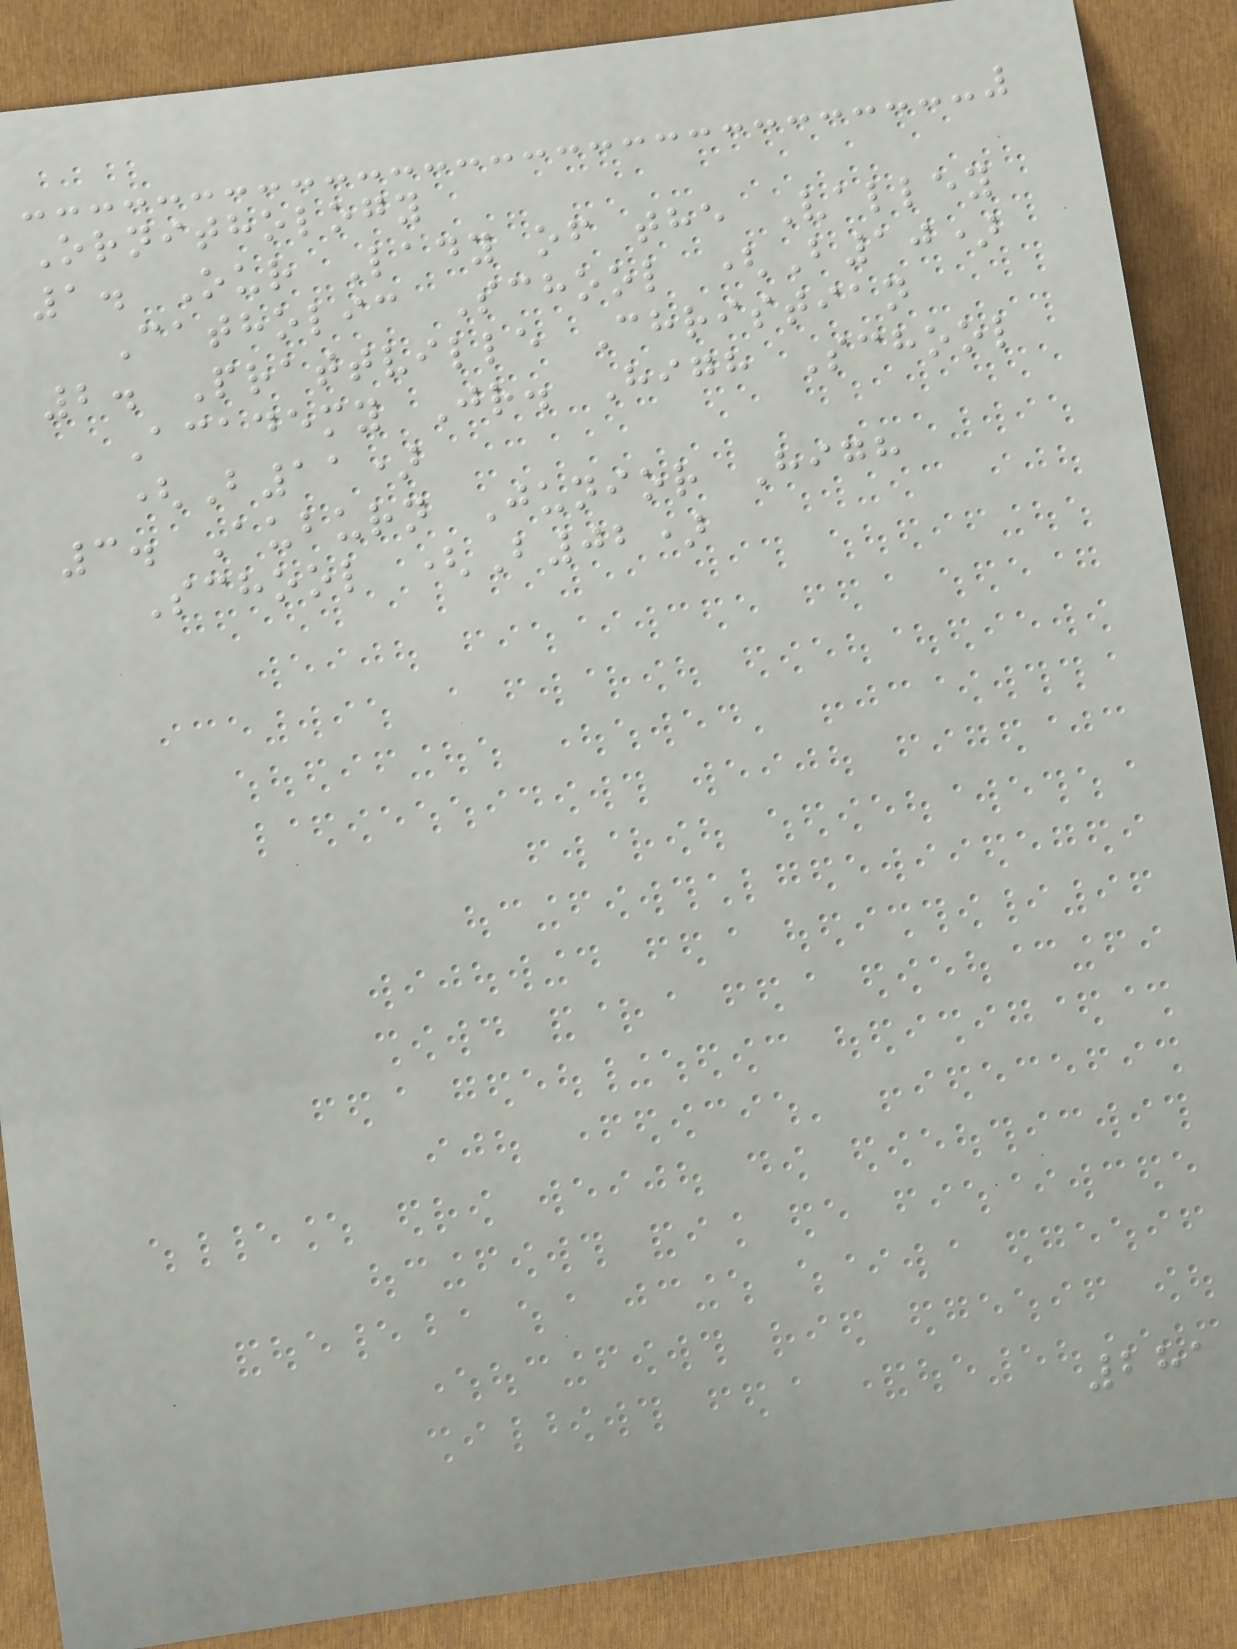Ornithology
1. Our Lady of the Valley
Catholic School (B10)
2. Prattville Christian
Academy Jr. High School
(B11)
3. Auburn Junior High
School (B02)
281
